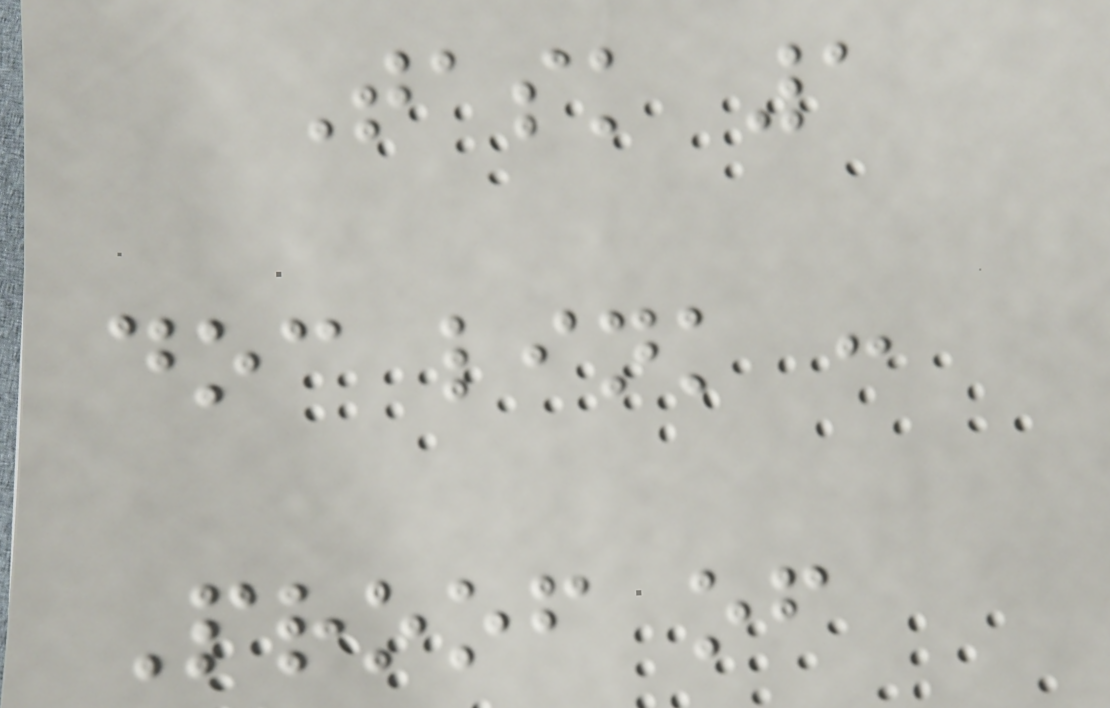Task 1
doc link :
Proof of
